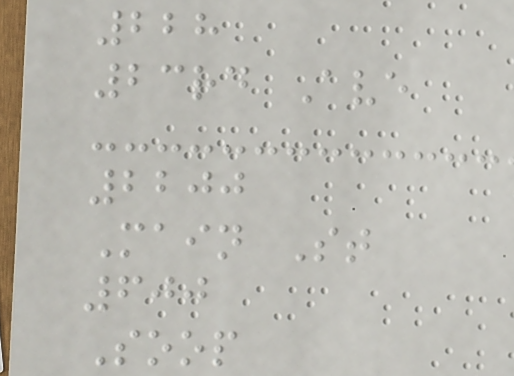228
23rd Ave
2200
Main St
600
Soop
